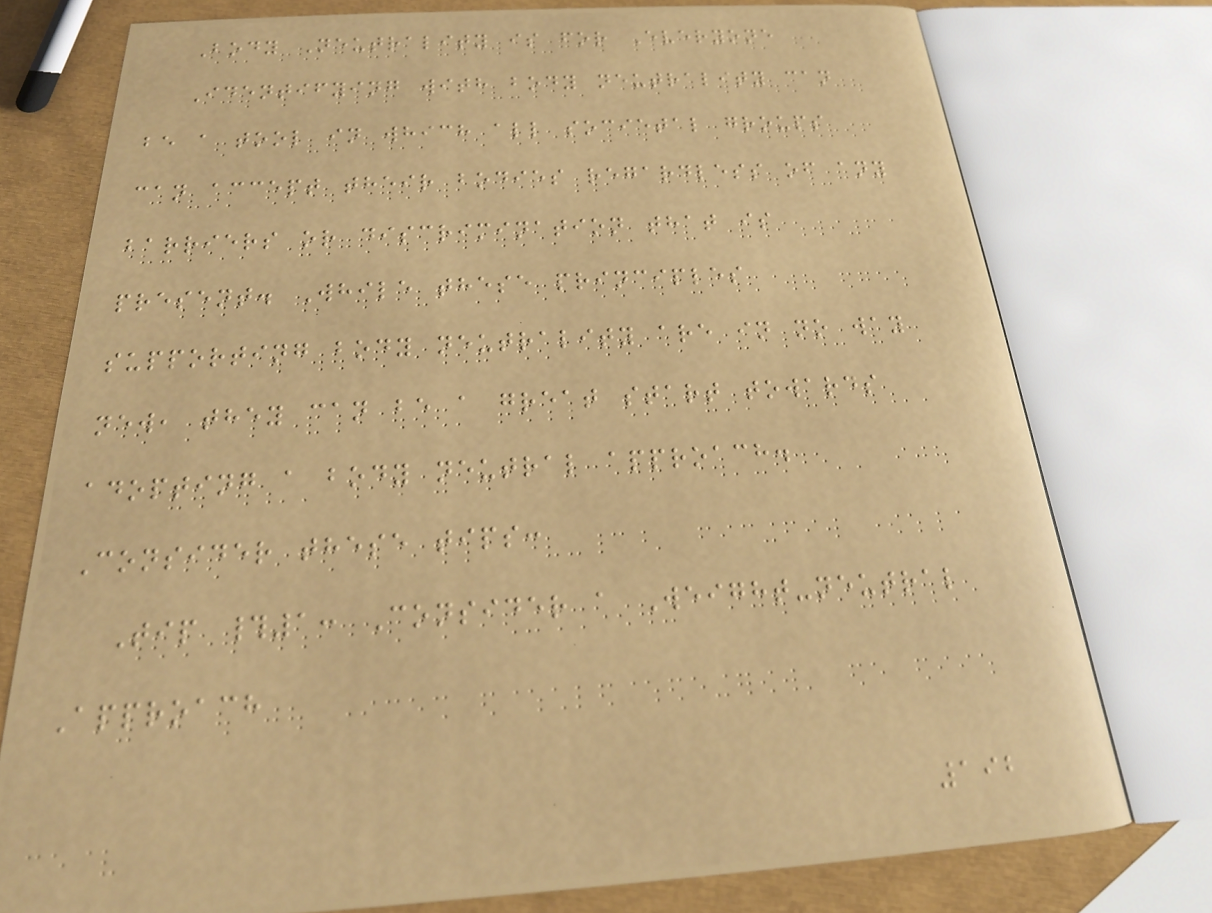Body Neutrality is for Everyone
Identifying with body neutrality can
be a tool in which all societal groups
can accept their bodies regardless of any
barriers or discrimination that is
present. While these principles
supporting body neutrality are in no way
new, they can be a great start towards
adopting a body neutral approach.
Consider these tips:
Tip #1: Consider a Weight-neutral
Approach
192
